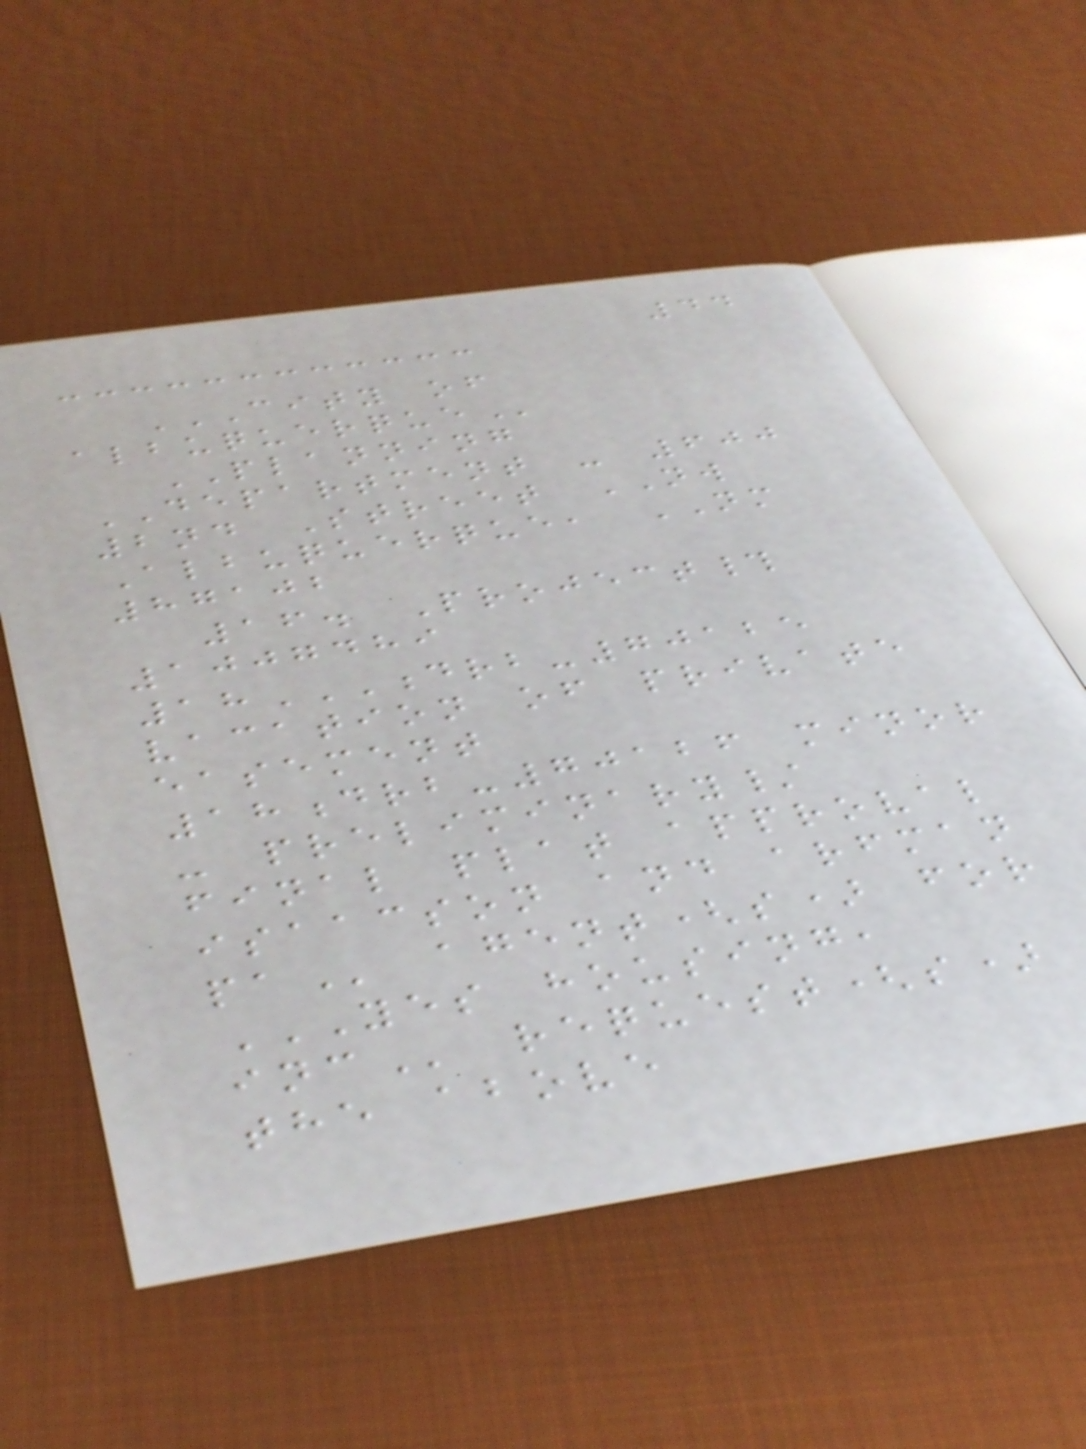44
CITY OF
ALBUQUERQUE
PLANNING
DEPARTMENT - 600
2nd Street NW
Albuquerque, NM
87102
16. Project#
1007489
18DRB-70125
VACATION OF PRIVATE
EASEMENT
18DRB-70126 MINOR
- PRELIMINARY/
FINAL PLAT APPROVAL
ISAACSON AND ARFMAN
PA agent(s) for
YES HOUSING,
INC request(s)
the above
